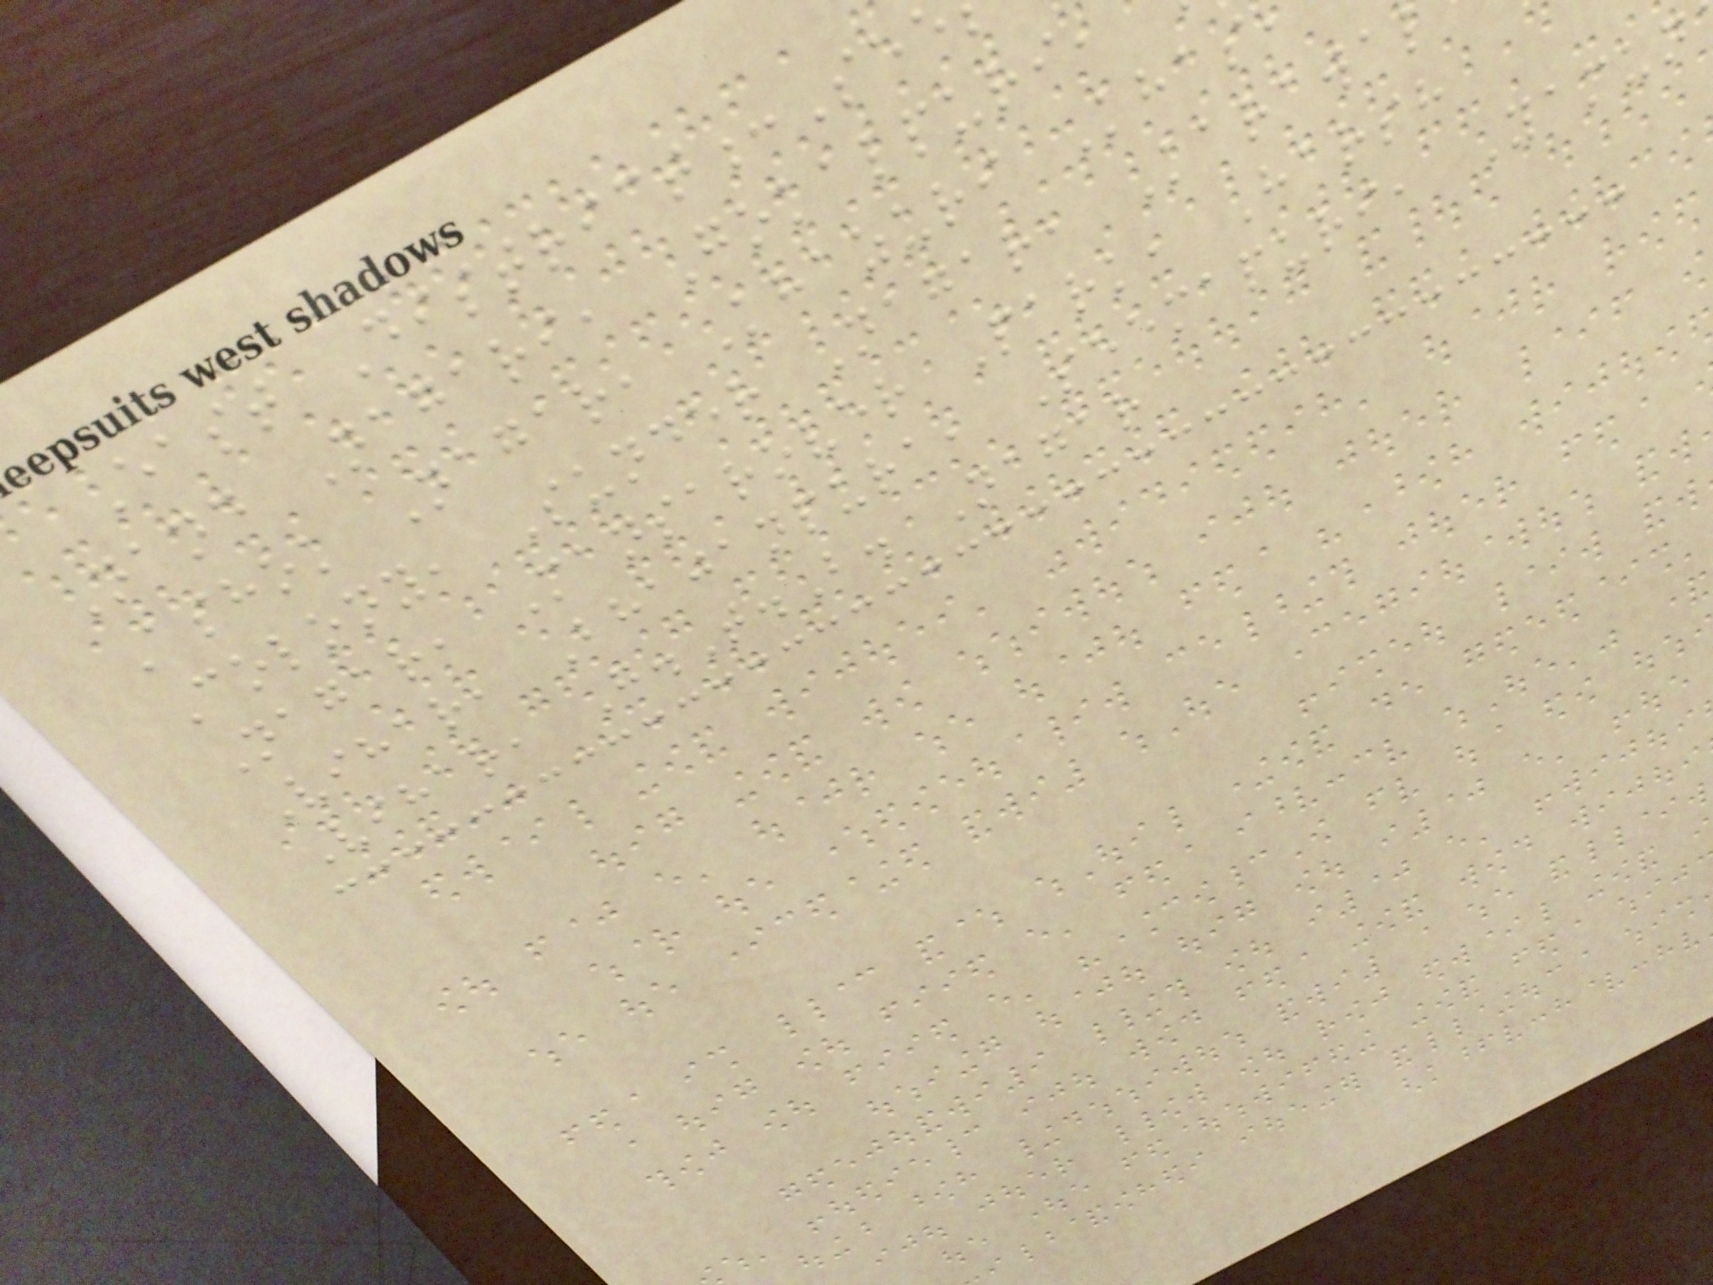East District:Se
Nand Nagari, Gokalpuri,
Ashok Nagar, Khazuri Khas
Colony, Sunder Nagar, Karawa
Nagar, Mansarover Park, Harsh
Vihar, Bhajanpura, Seemapuri, Yamun
Vihar, G.T.B. Nagar
